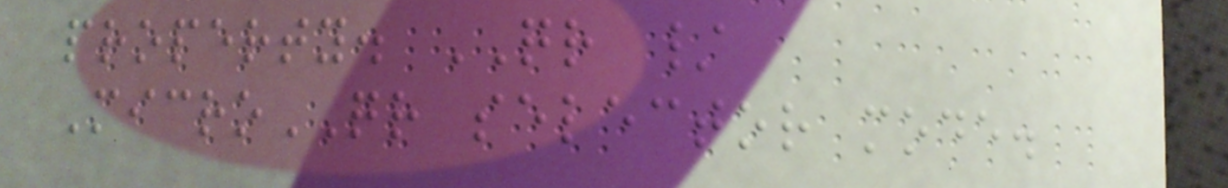property. QR /
MicroQR selector mode.
